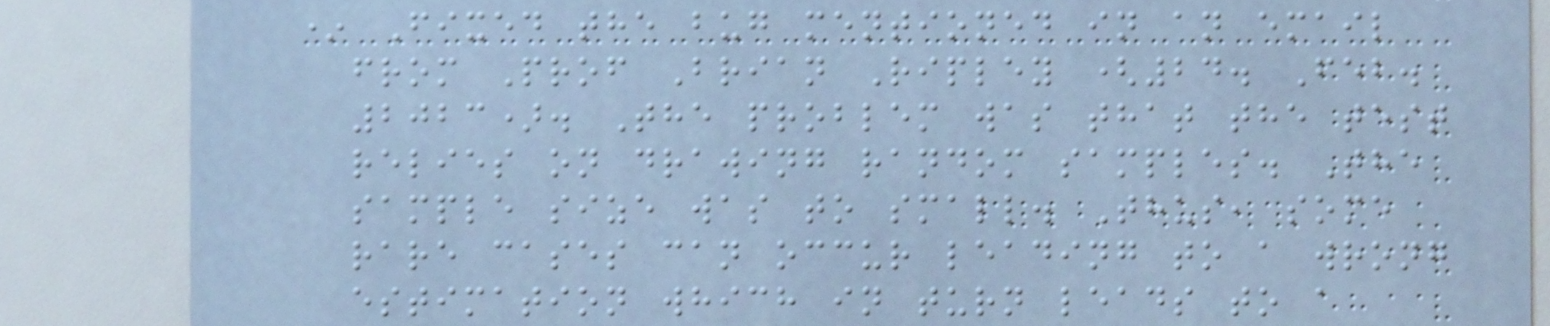* Fixed the bug mentioned in an email
from Prof Brian Ripley (24. Feb.
2023). The problem was that the test
relies on drawing random samples. The
sample size was to small. Thus, some
rare cases can occur leading to a wrong
estimation which in turn leads to a
